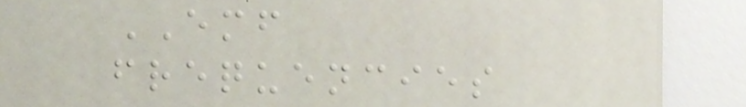EMF
frequencies
